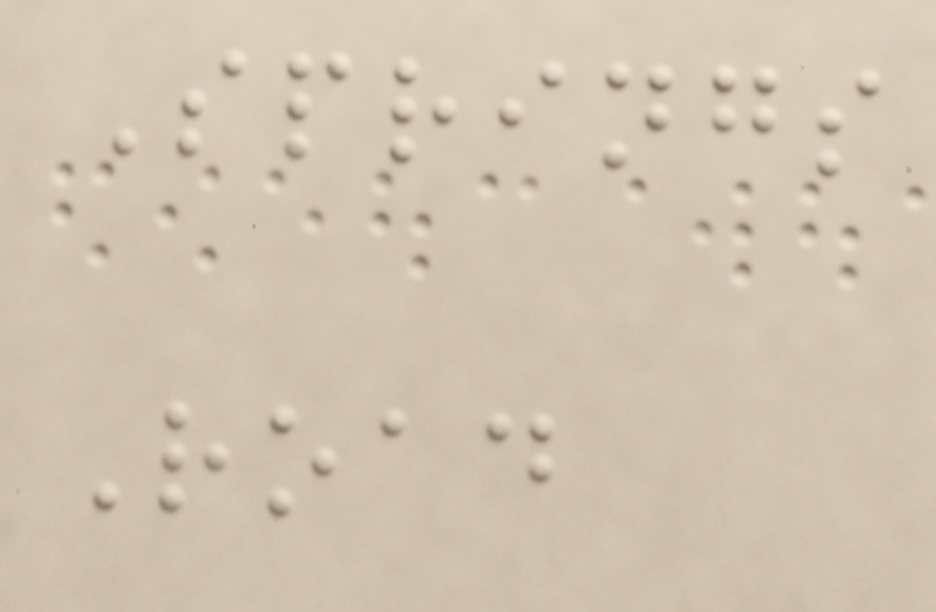Springs
Road
